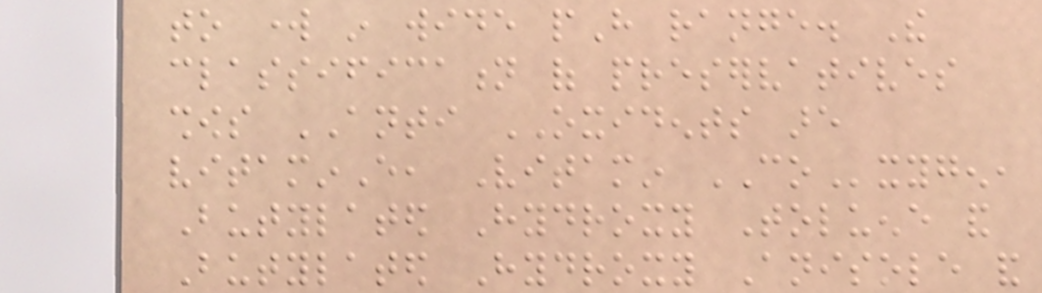to work in wide pH range. The
classification of preservatives
shows ANTI OXIDENTS are
vitaminE, Vitamin COxygen,
Butylated Hydroxy Toluene and
Butylated Hydroxy Anisole and
